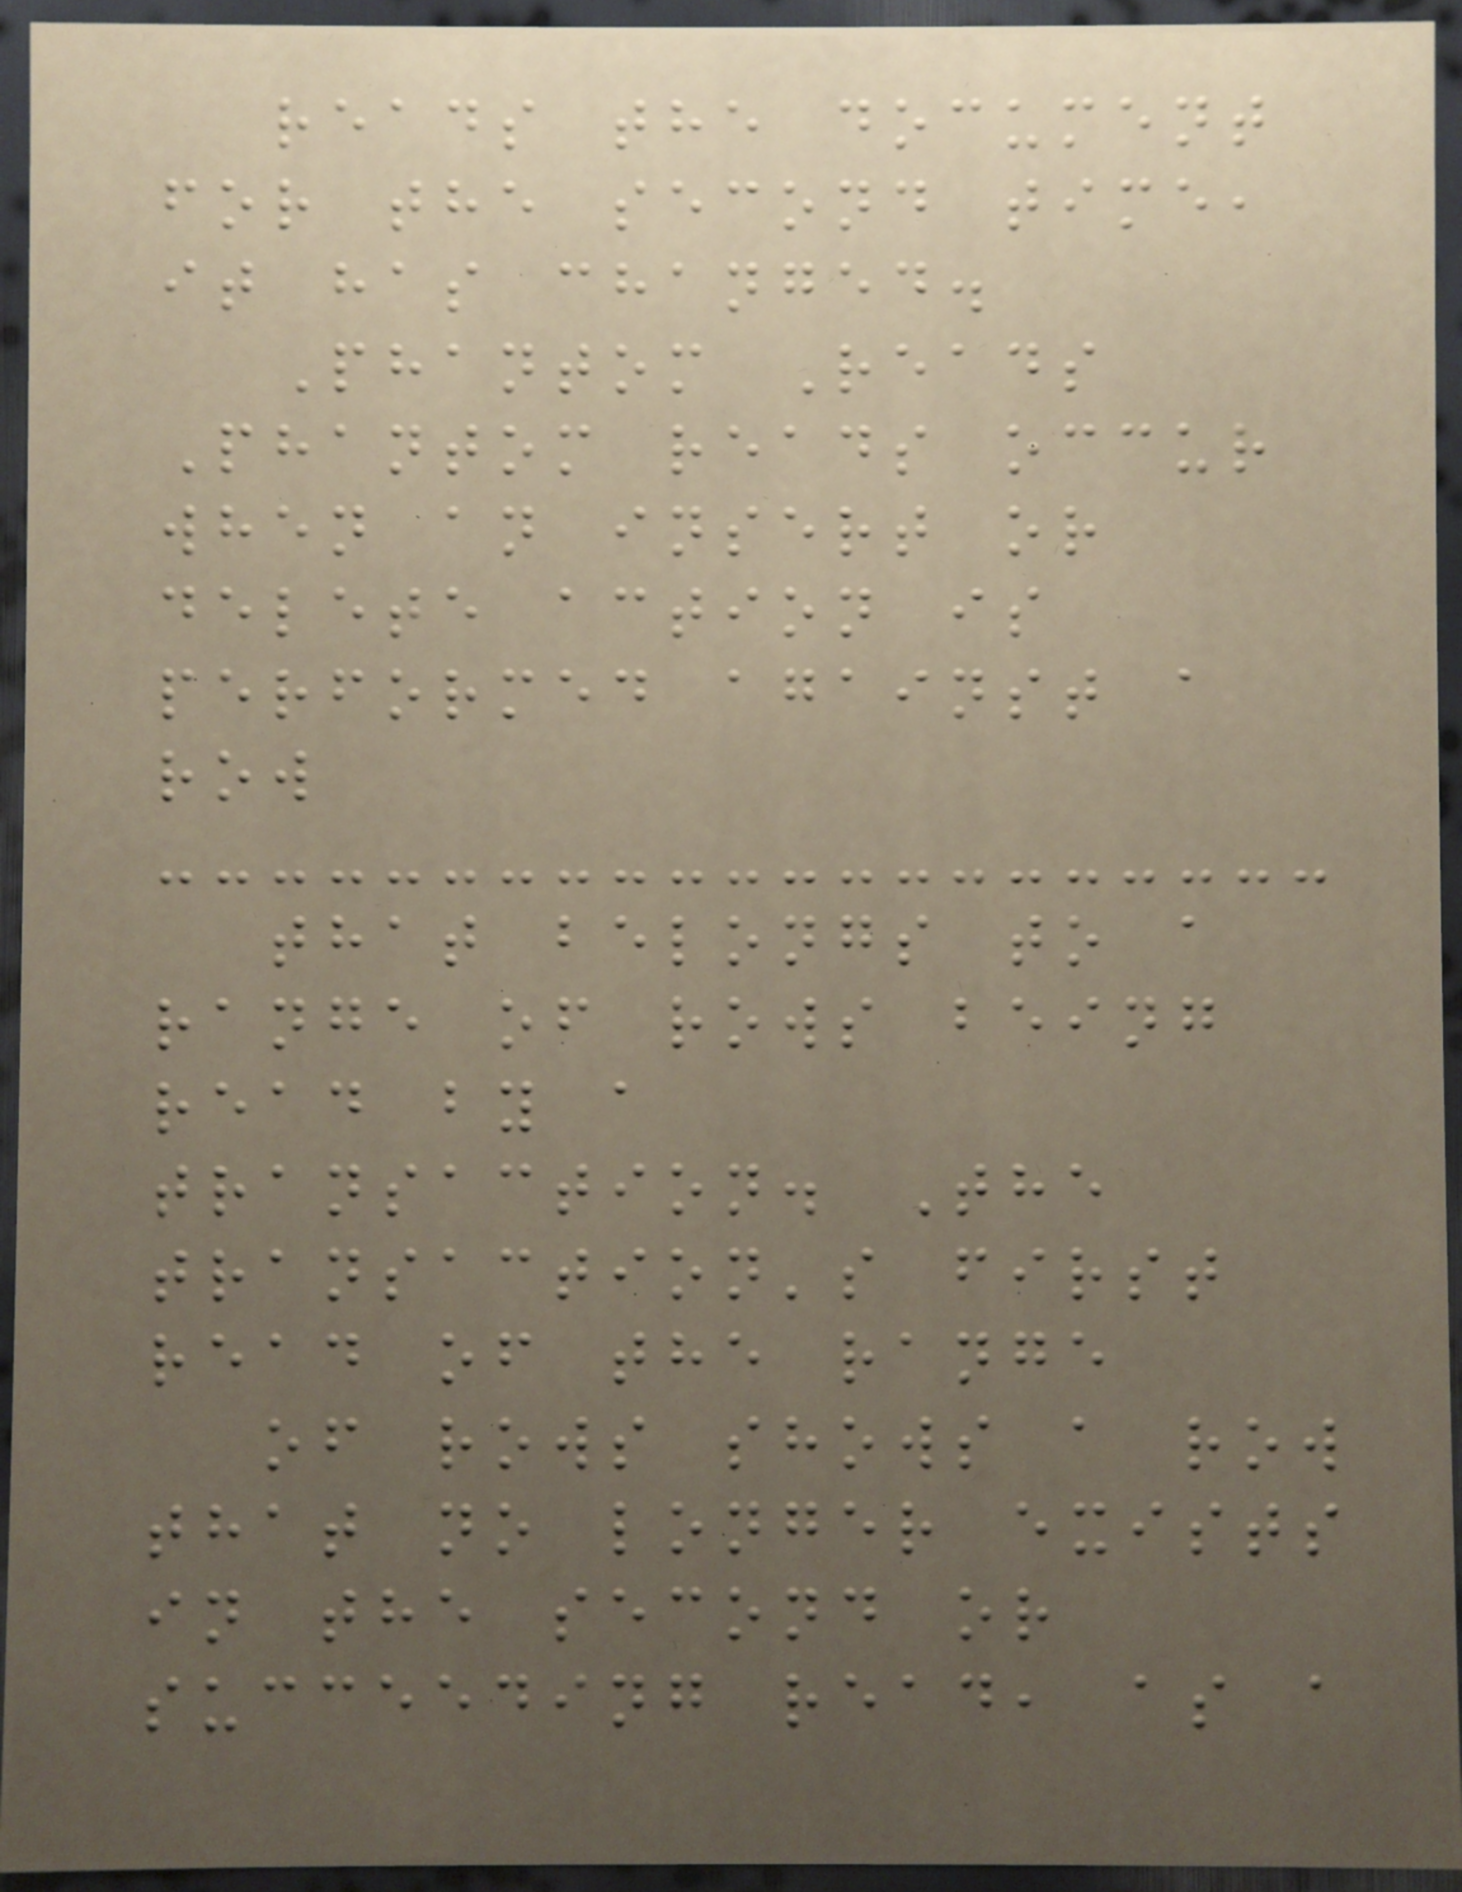reads the document
for the second time,
it has changed.
Phantom Reads
Phantom reads occur
when an insert or
delete action is
performed against a
row
that belongs to a
range of rows being
read by a
transaction. The
transaction's first
read of the range
of rows shows a row
that no longer exists
in the second or
succeeding read, as a
